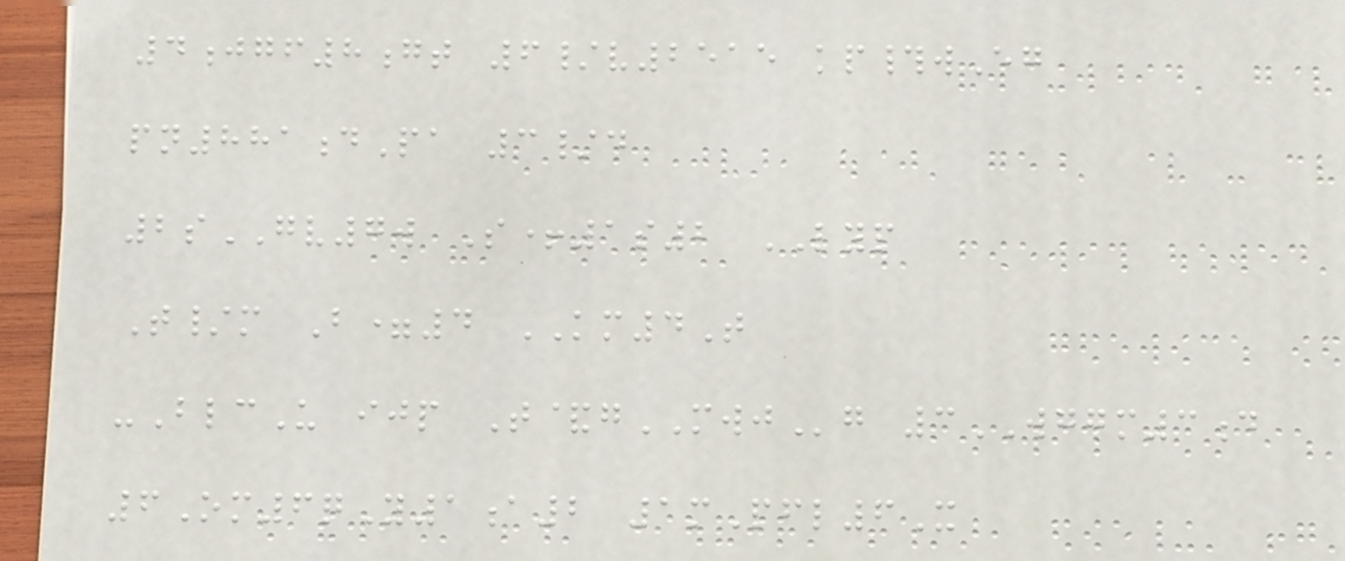4jgf8gt 6/v2515 kp#wEg
pn881dPa 3/d
2sGV7w S+1s2 LYP
T/m B=4 KM4T
-BlcU ijp T&gMWJg 3WGGM3d
6Om6qY1a2 1mPfl6X
